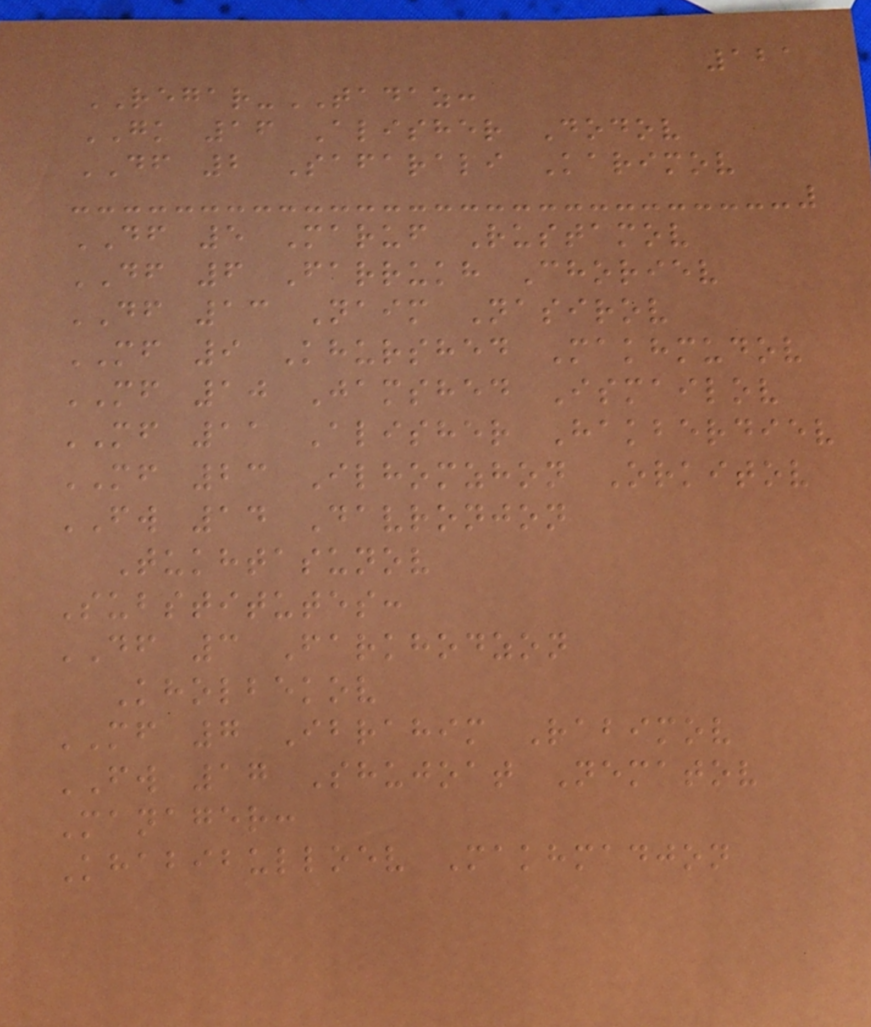121
REGAR-TADAZ:
GK 16 Alisher Dodov
DF 2 Safarali Karimov
DF 5 Maruf Rustamov
DF 6 Farrukh Choriev
DF 13 Naim Nasirov
MF 9 Khurshed Makhmudov
MF 10 Jamshed Ismailov
MF 11 Alisher Hakberdiev
MF 23 Ilhomzhon Orkitov
FW 14 Davronjon
Tukhtasunov
Substitutes:
DF 3 Farkhodzon
Kholbekov
MF 7 Ibrahim Rabimov
FW 17 Shujoat Nematov
Manager:
Khabibulloev Makhmadjon
